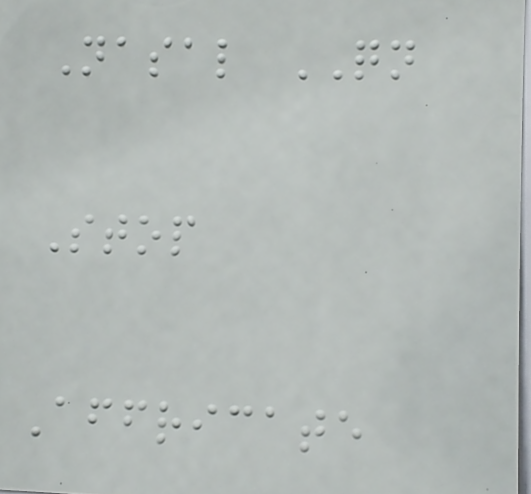Nasal QN
Stop
Affricate
